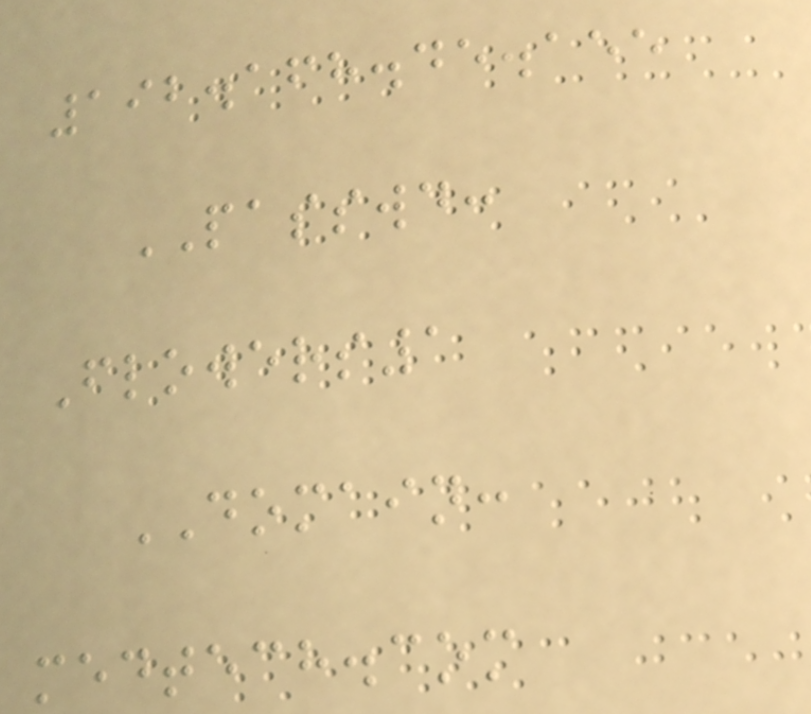192.168.45.155
PASSWD:
Flowers1
DOMAIN:
medtech.com
